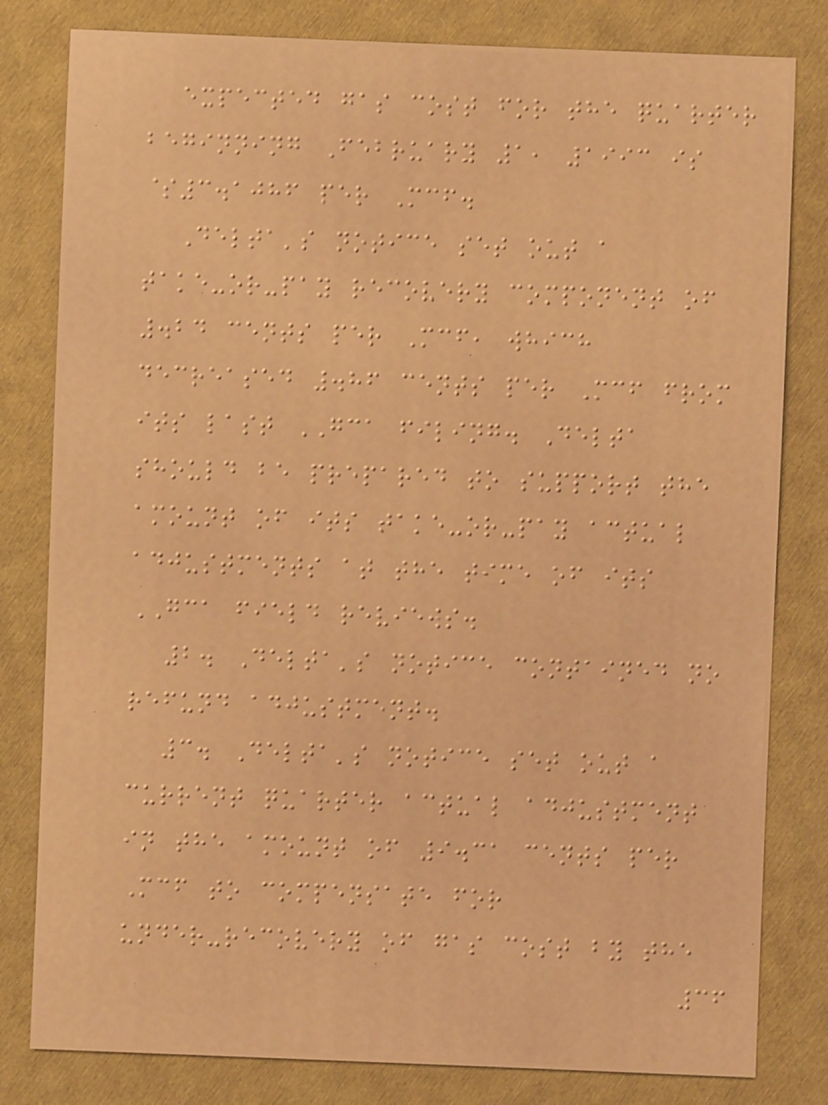expected gas cost for the quarter
beginning February 1, 1993 is
$3.1086 per Mcf.
Delta's notice set out a
take-or-pay recovery component of
.24 cents per Mcf, which
decreased .86 cents per Mcf from
its last GCA filing. Delta
should be prepared to support the
amount of its take-or-pay actual
adjustments at the time of its
GCA field reviews.
2. Delta's notice contained no
refund adjustment.
3. Delta's notice set out a
current quarter actual adjustment
in the amount of 9.31 cents per
Mcf to compensate for
under-recovery of gas cost by the
36
